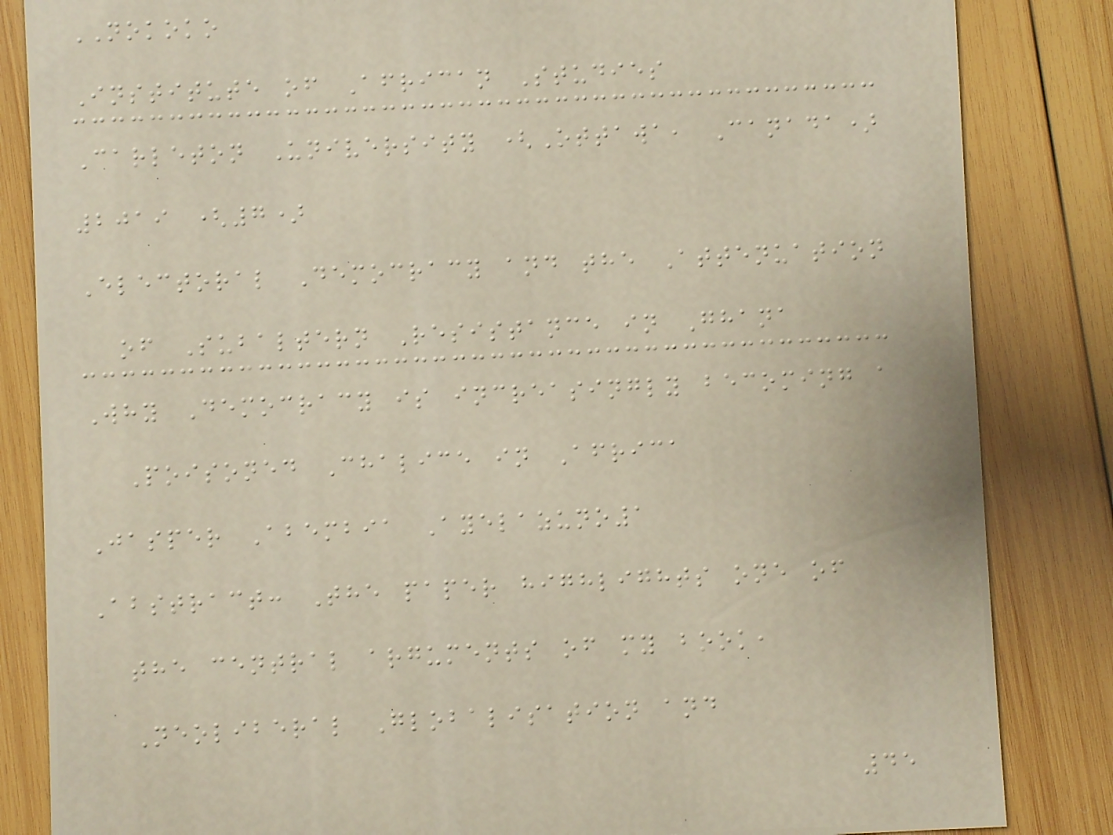NOKOKO
Institute of African Studies
Carleton University (Ottawa, Canada)
2019 (7)
Electoral Democracy and the Attenuation
of Subaltern Resistance in Ghana
Why Democracy is increasingly becoming a
Poisoned Chalice in Africa
Jasper Abembia Ayelazuno1
Abstract: The paper highlights one of
the central arguments of my book,
Neoliberal Globalisation and
45
